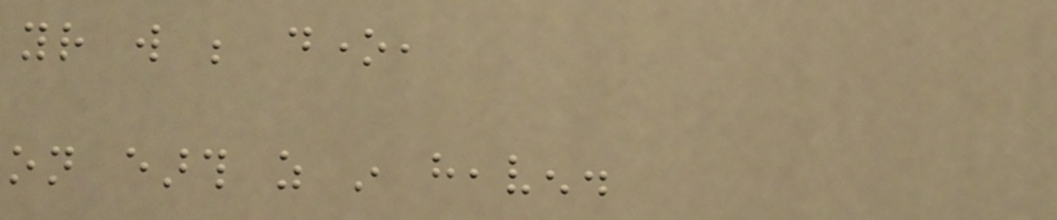your will be done,
on earth as in heaven.
